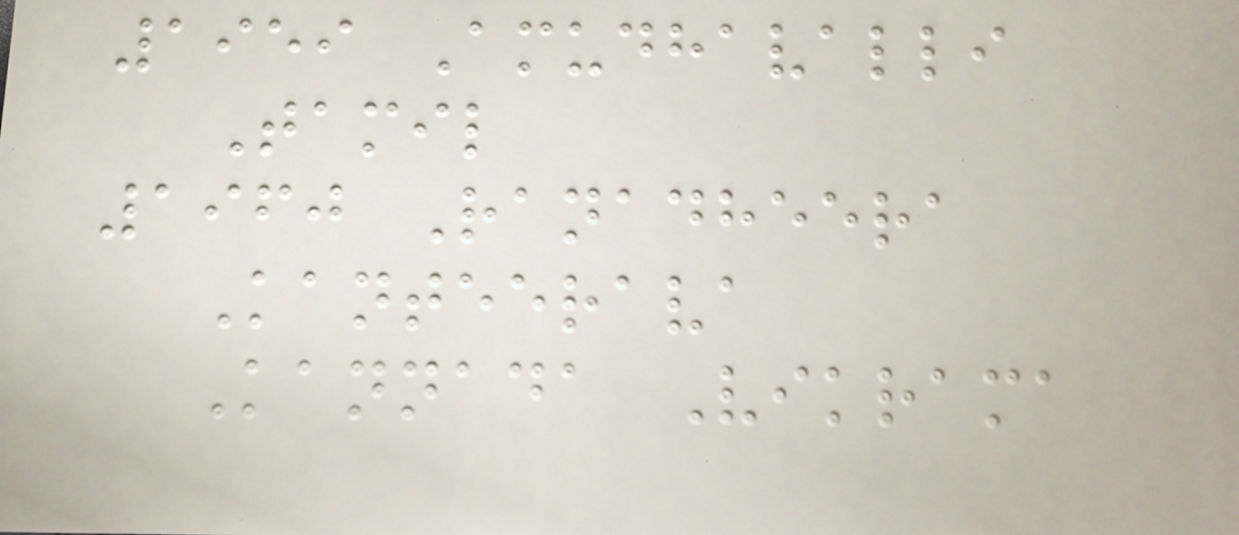1959 Amudhavalli
Tamil
1960 Ranadheera
Kanteerava
Kannada Vikrama
